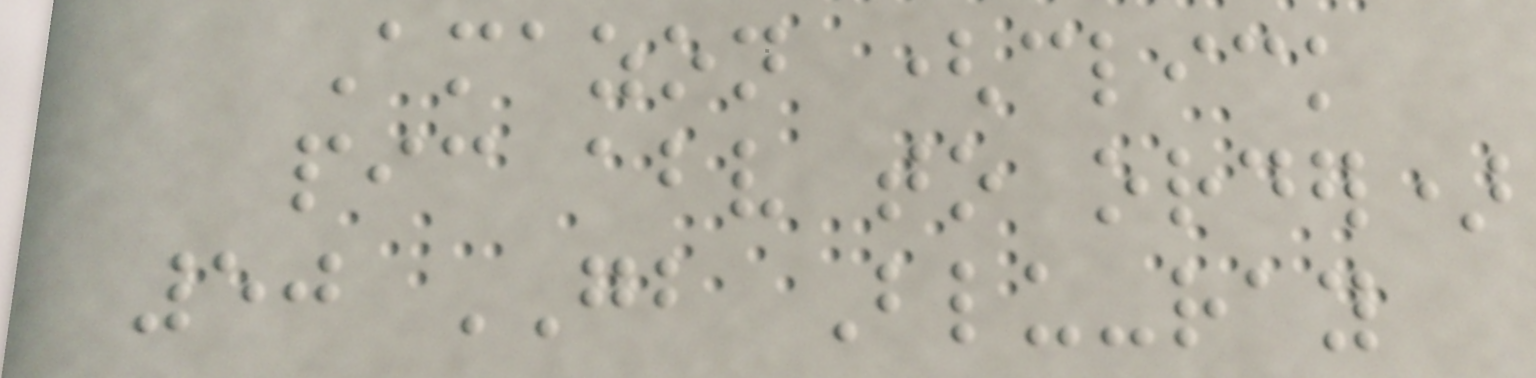Amazon (click
pic above to order)
50 GB Blu-ray
